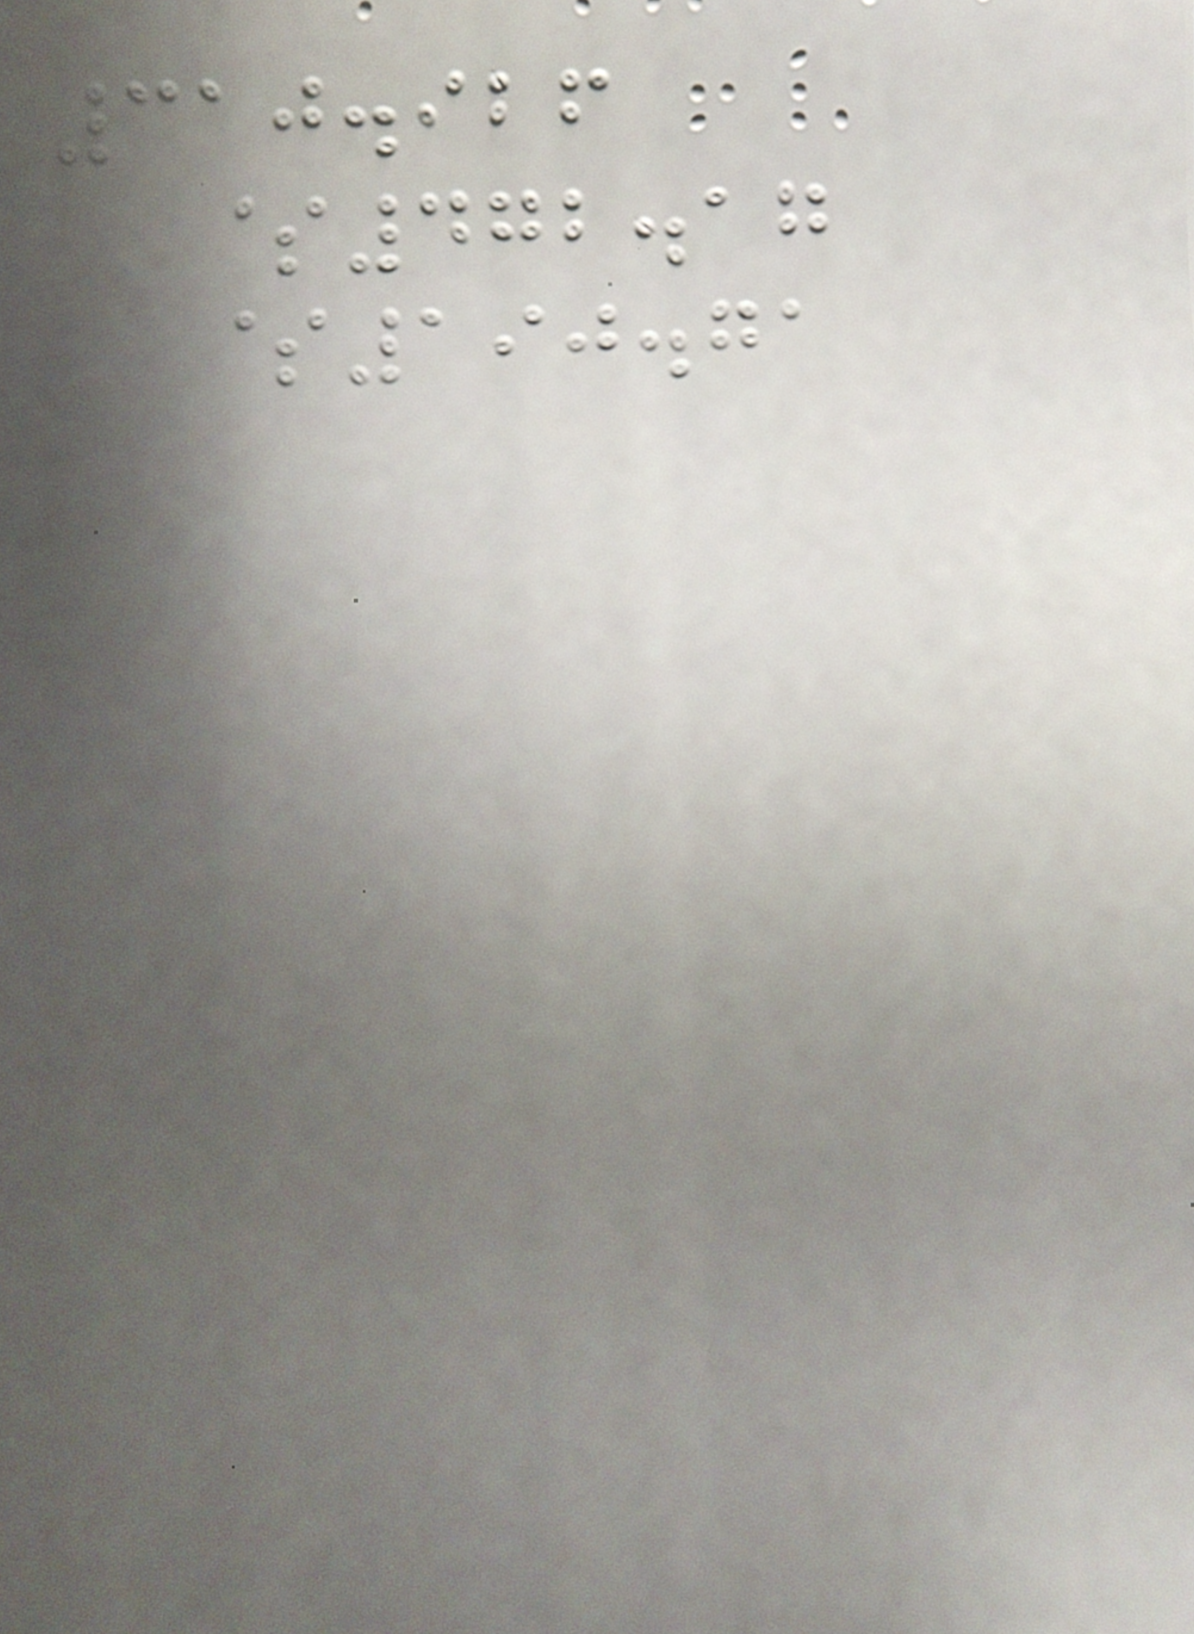310.926
$472.17
$190.71
